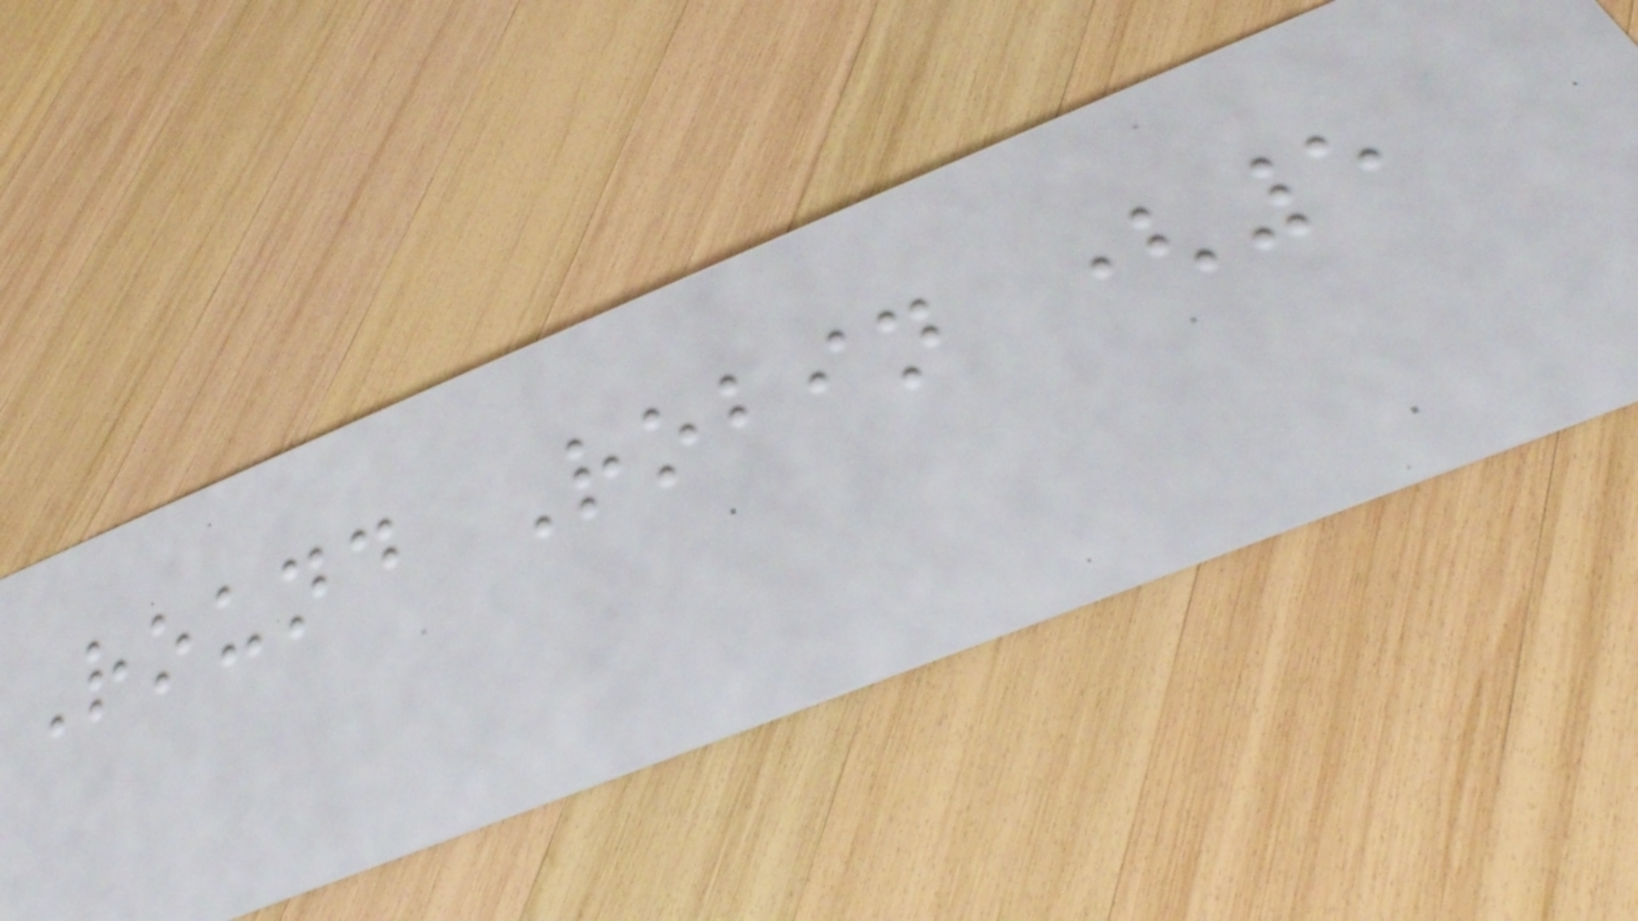Round Robin (5
